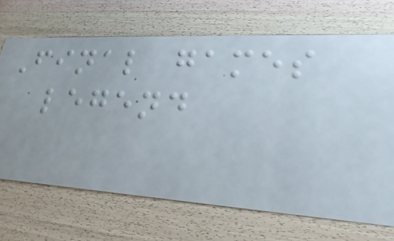Final games
legend
